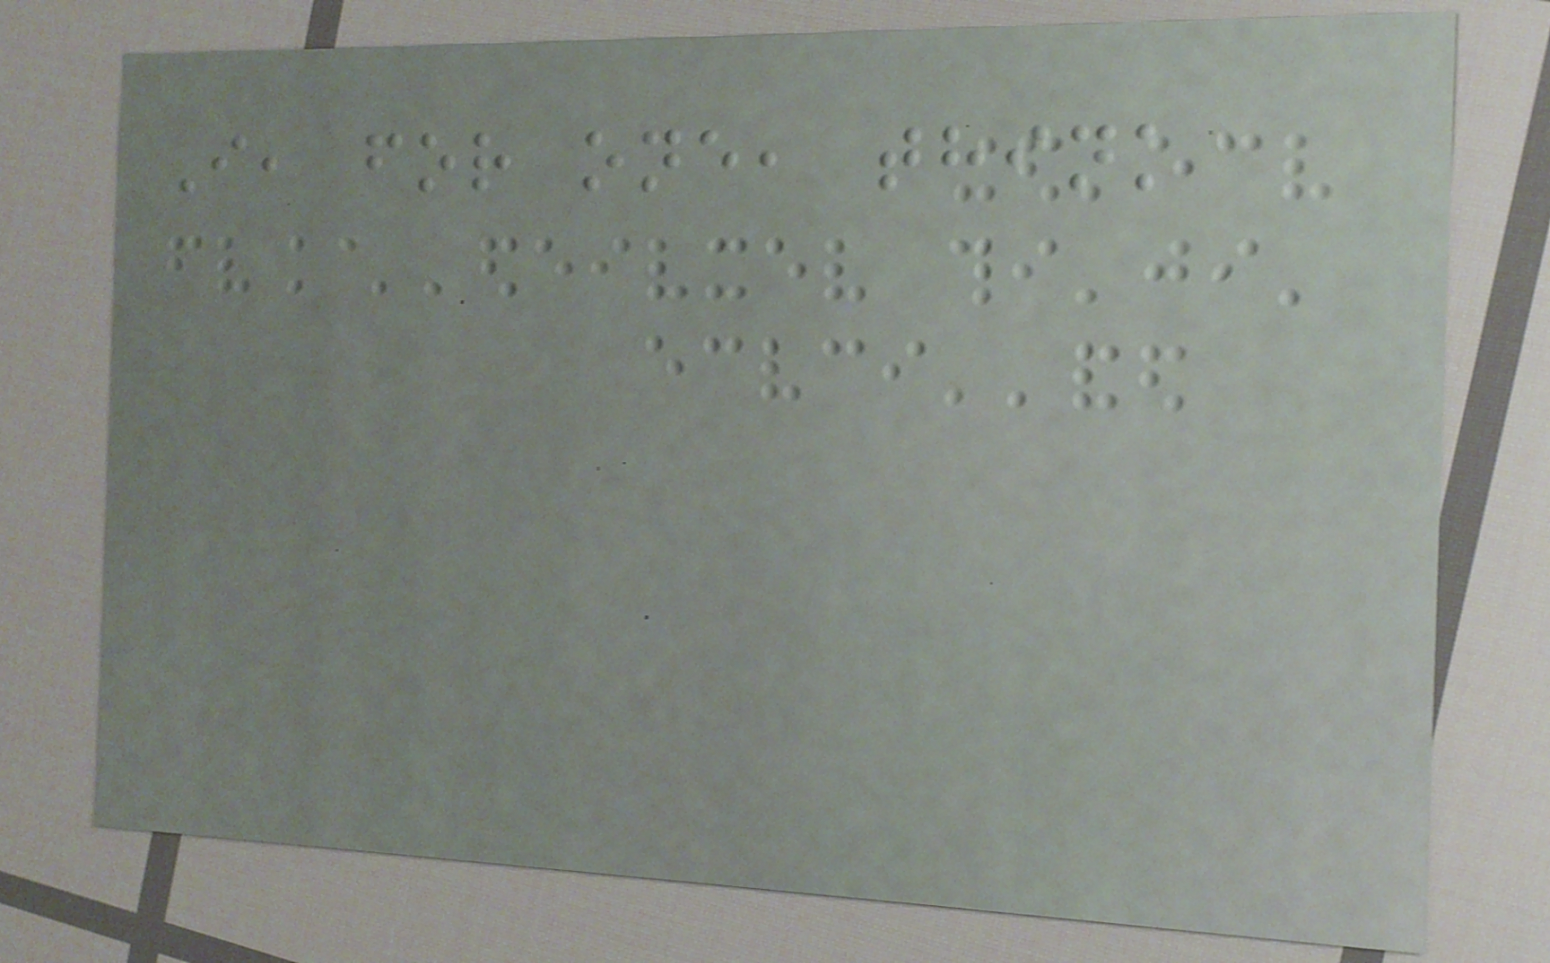I, for one, think
